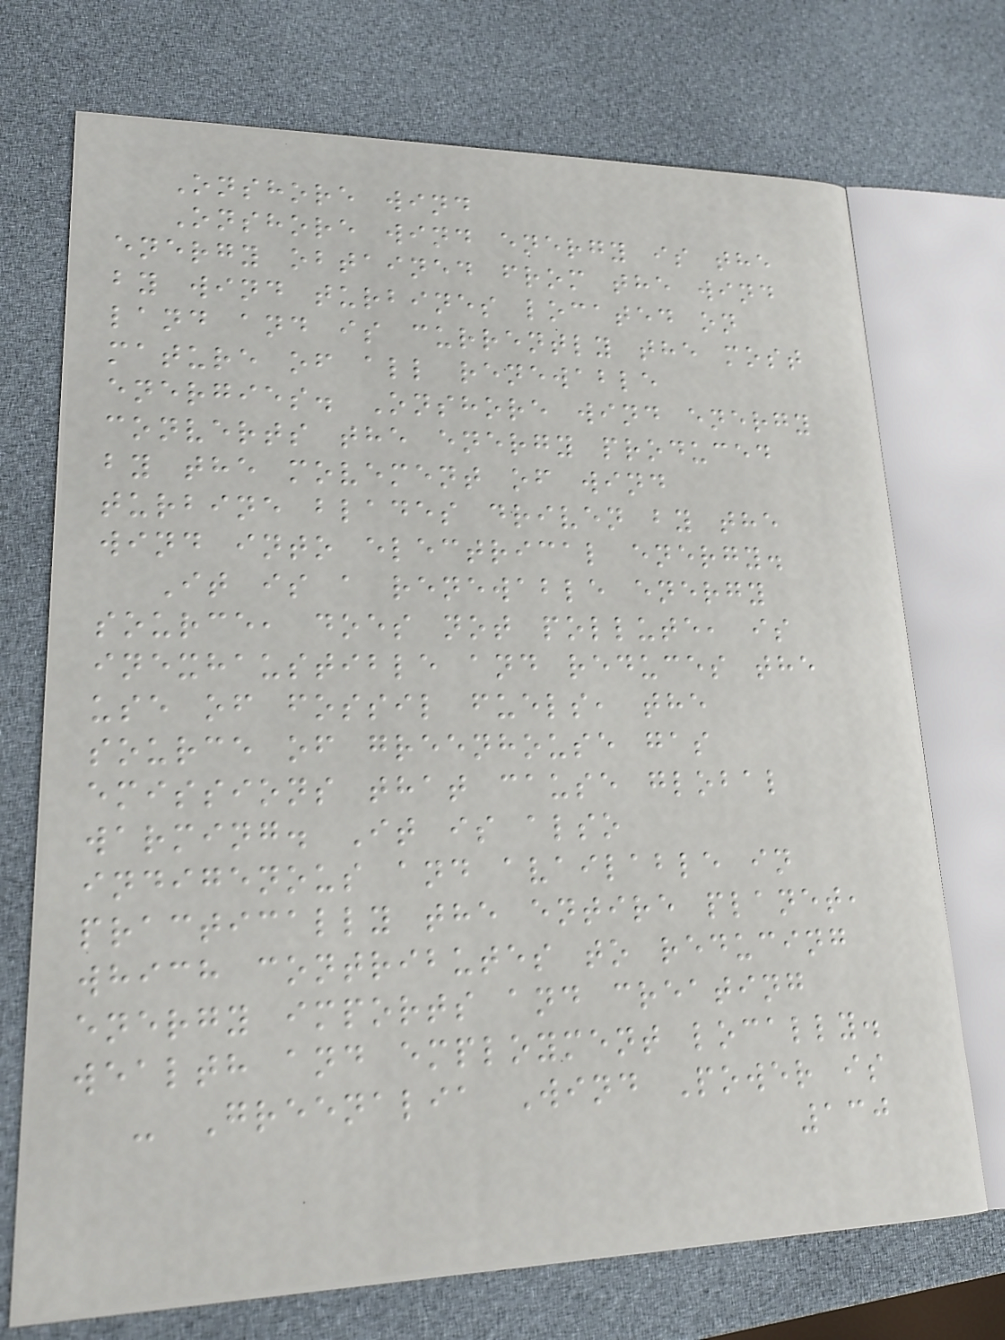Onshore wind
Onshore wind energy is the
energy obtained from the wind
by wind turbines located on
land and is currently the most
mature of all renewable
energies. Onshore wind energy
converts the energy produced
by the movement of wind
turbine blades driven by the
wind into electrical energy.
It is a renewable energy
source, does not pollute, is
inexhaustible and reduces the
use of fossil fuels, the
source of greenhouse gas
emissions that cause global
warming. It is also
indigenous and available in
practically the entire planet,
which contributes to reducing
energy imports and creating
wealth and employment locally.
- Greenalia Wind Power is
130
